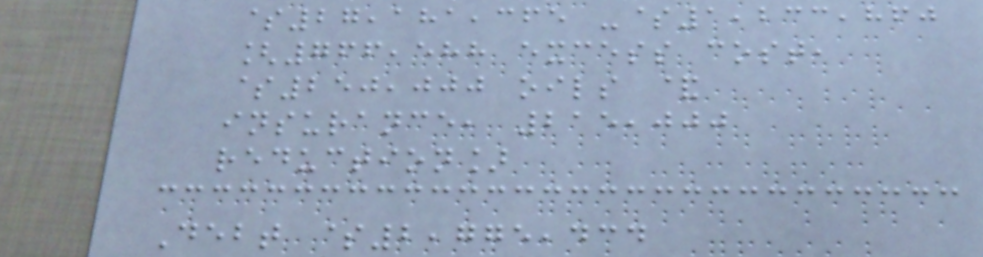$27,181,365 -$1,233,860
[766,588 excess cost,
$250,000 oils &
insurance, 215,000
reduction]
Debt $2,775,434
